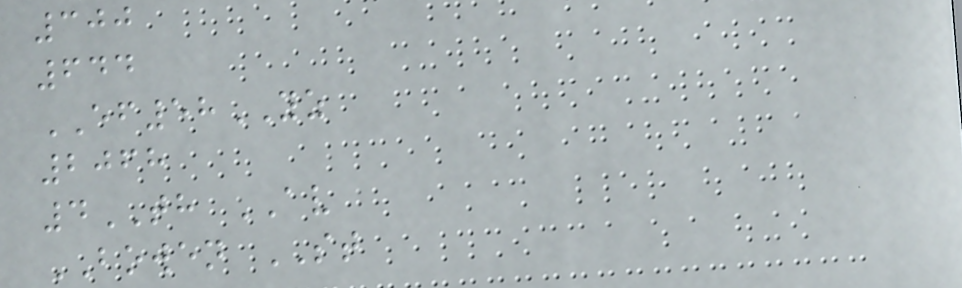300
644
EF58YZ
2068
4TH AV
BOWEN ST
